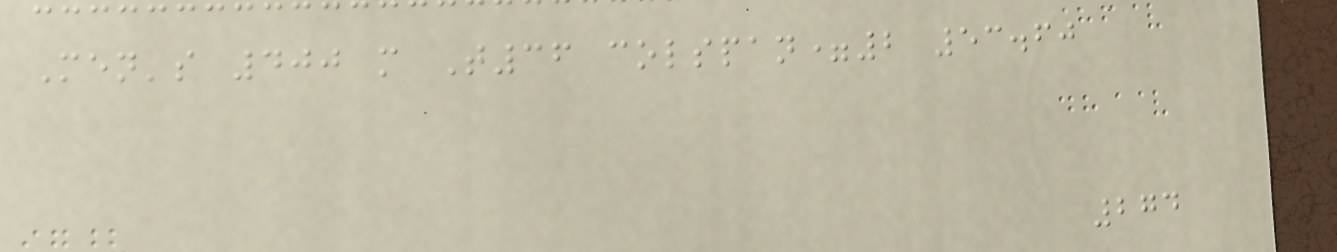Men's 400 m T36 colspan=2 53.60
274
